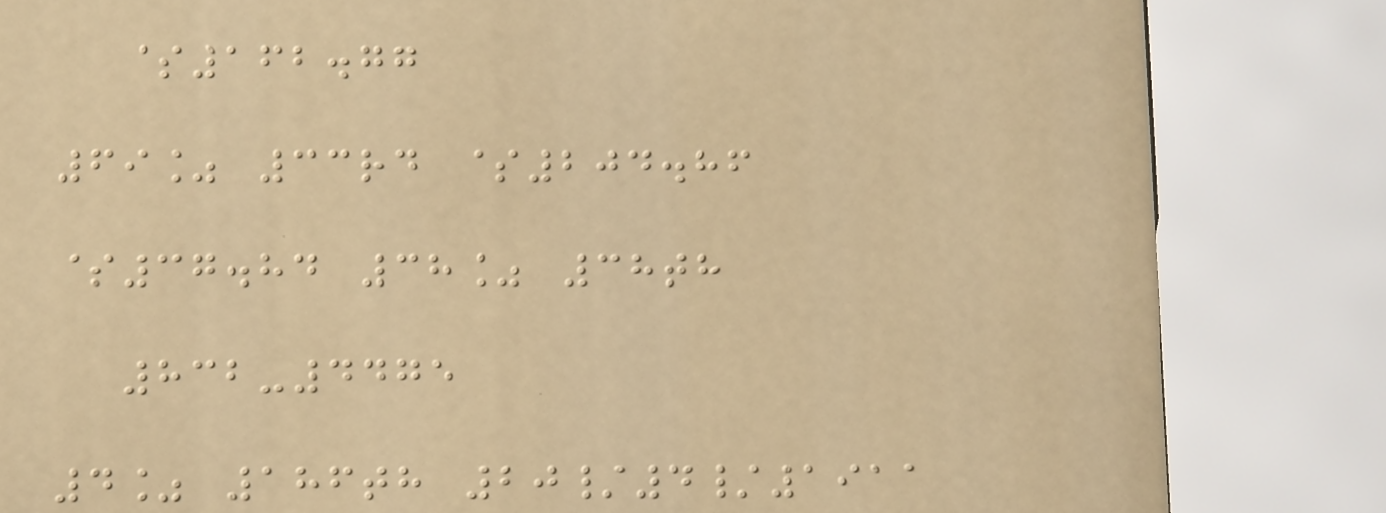$162.77
69% 33rd $204.86
$37.84 38% 38th
832-4475
4% 186th 20/4/1911
